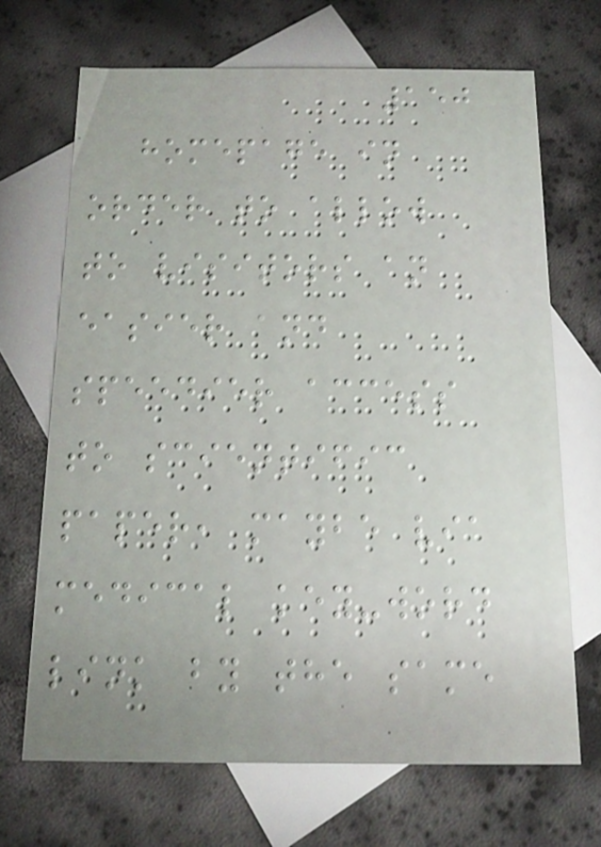150
homepage in
order to allow
to visitors an
easier and
speedier access
to scientific
paper, maybe via
medical key-word
link by the same
